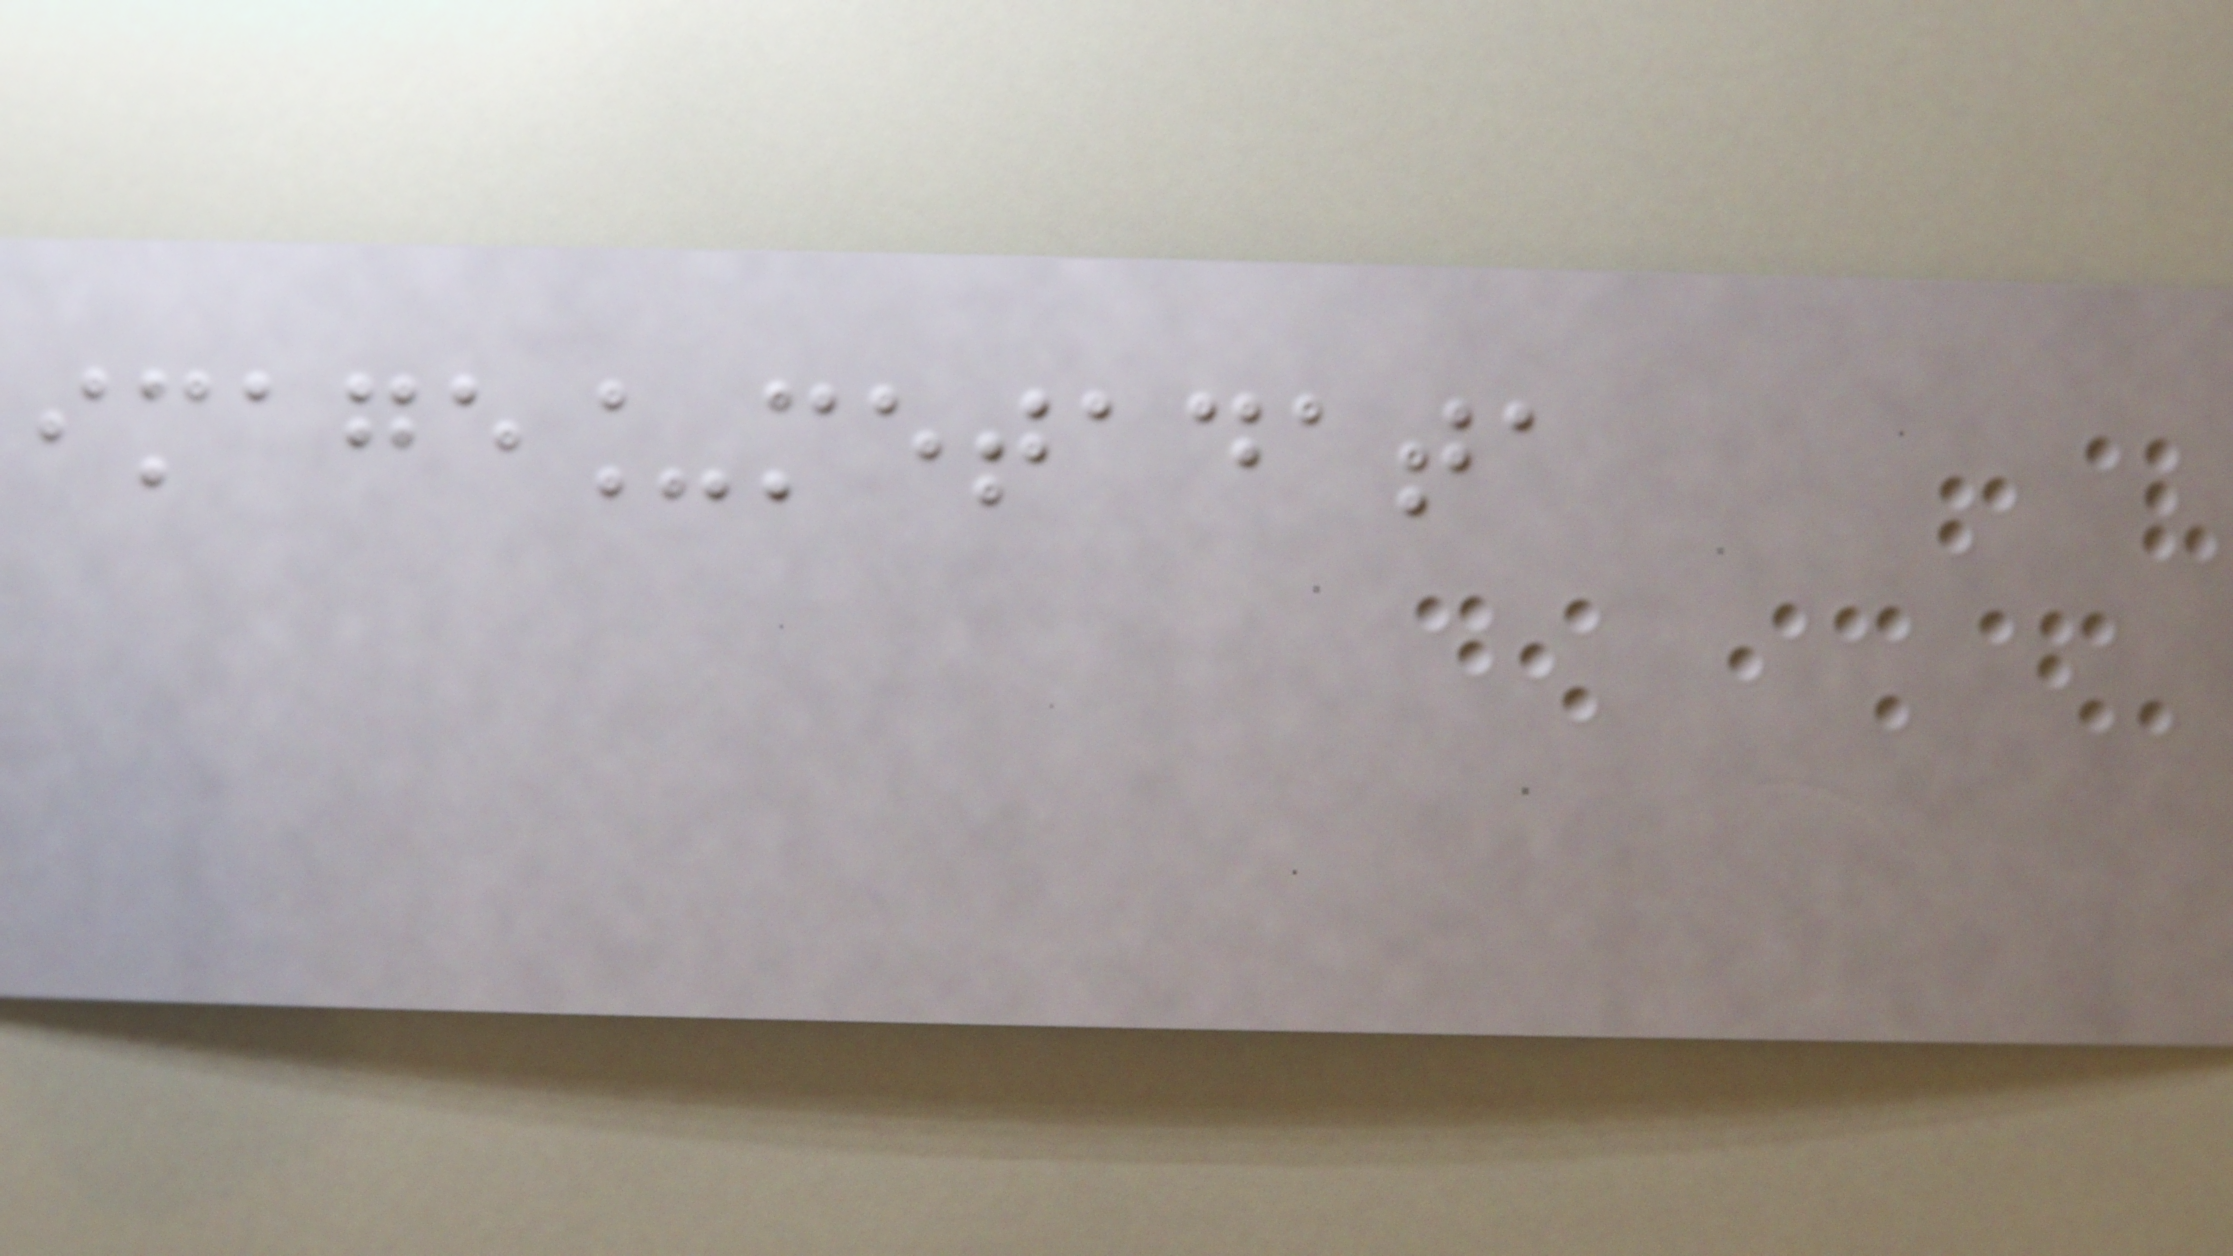image_metadata
